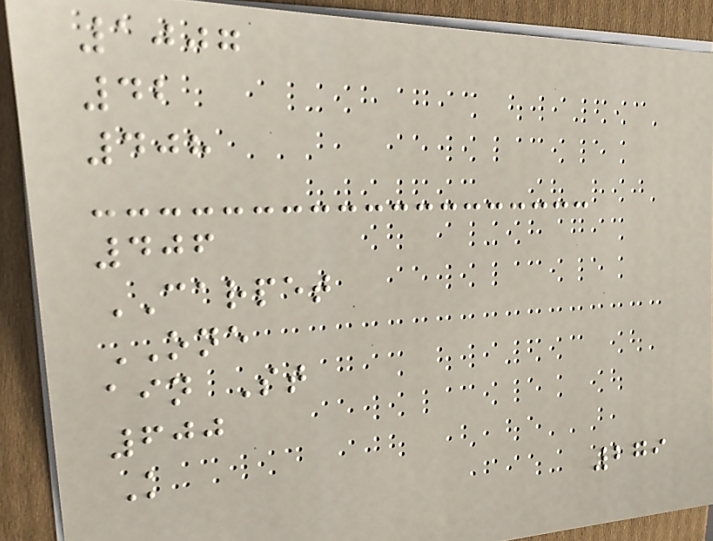1007
42
408
406
CARPET
ONE
ain St
600
K
279
